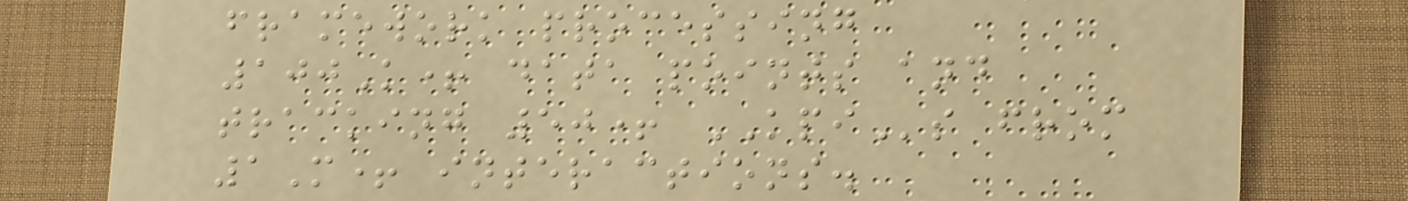framework processing
100K+ data points and
tracking 50+ KPIs from
1M+ interactions.
